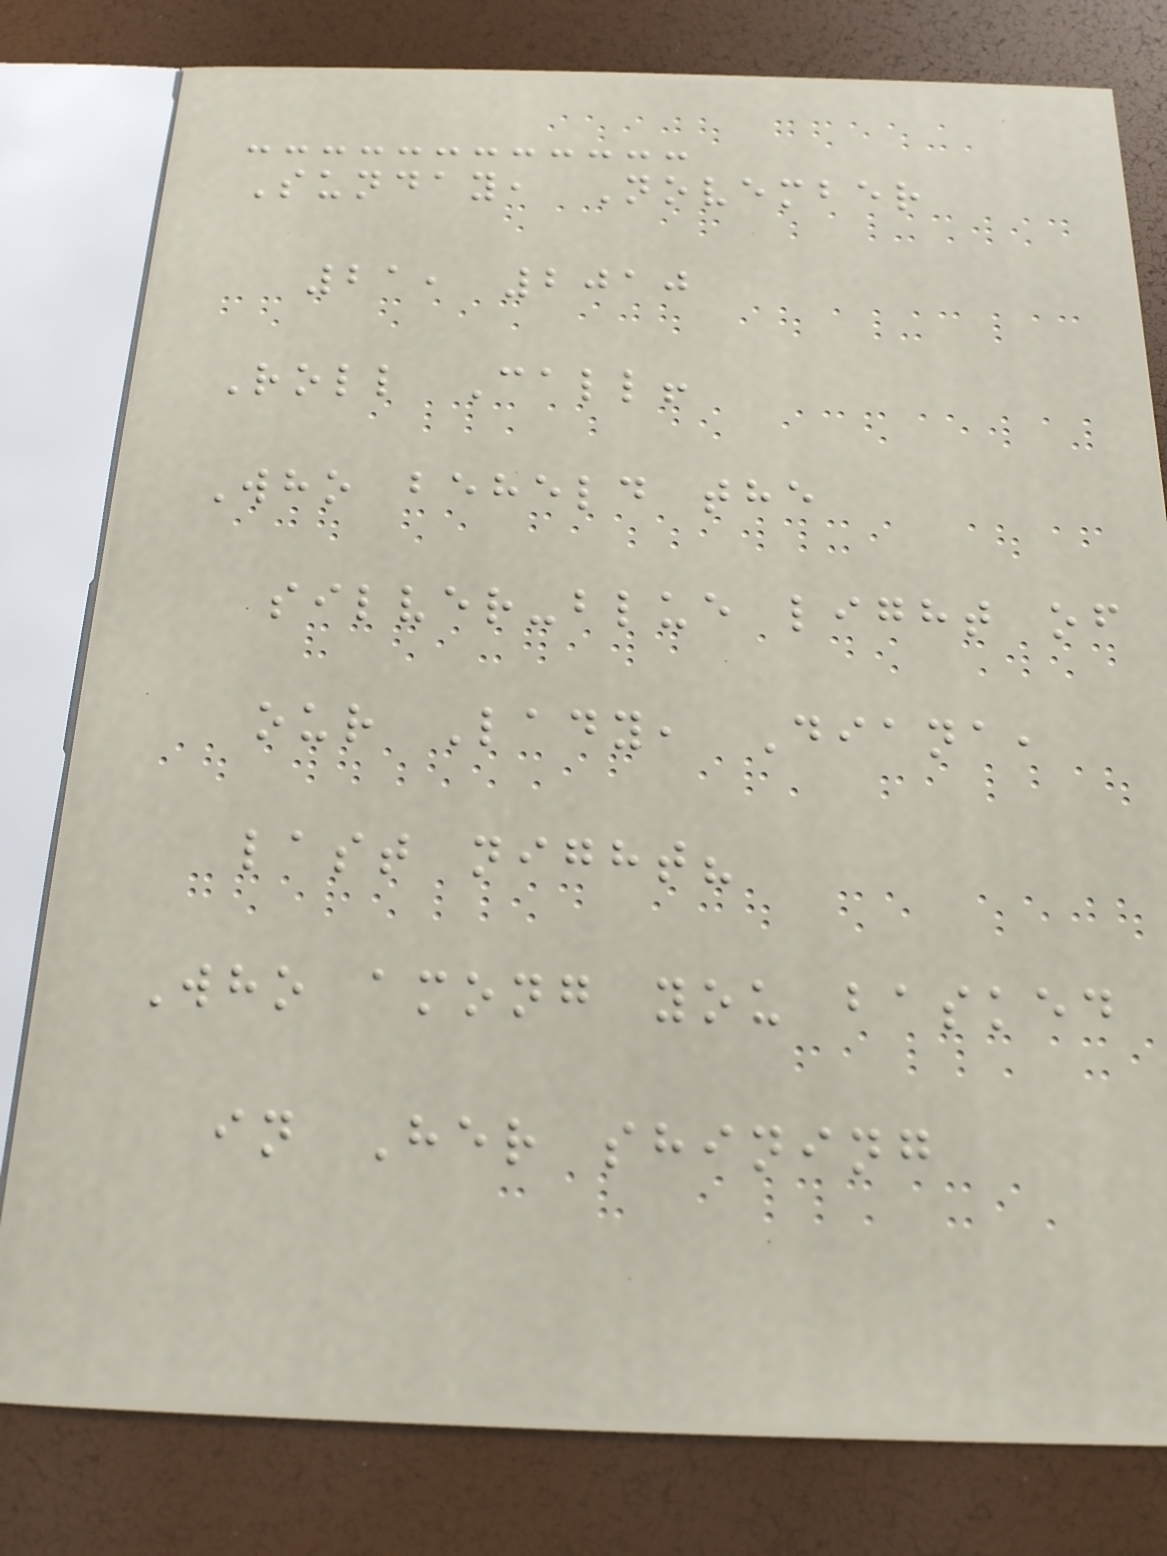Sunday, November
21, 2010
Roll Call!
Who beheld the
silver-blue light of
our Lady, Diana,
last night?
Who among you basked
in Her shining
